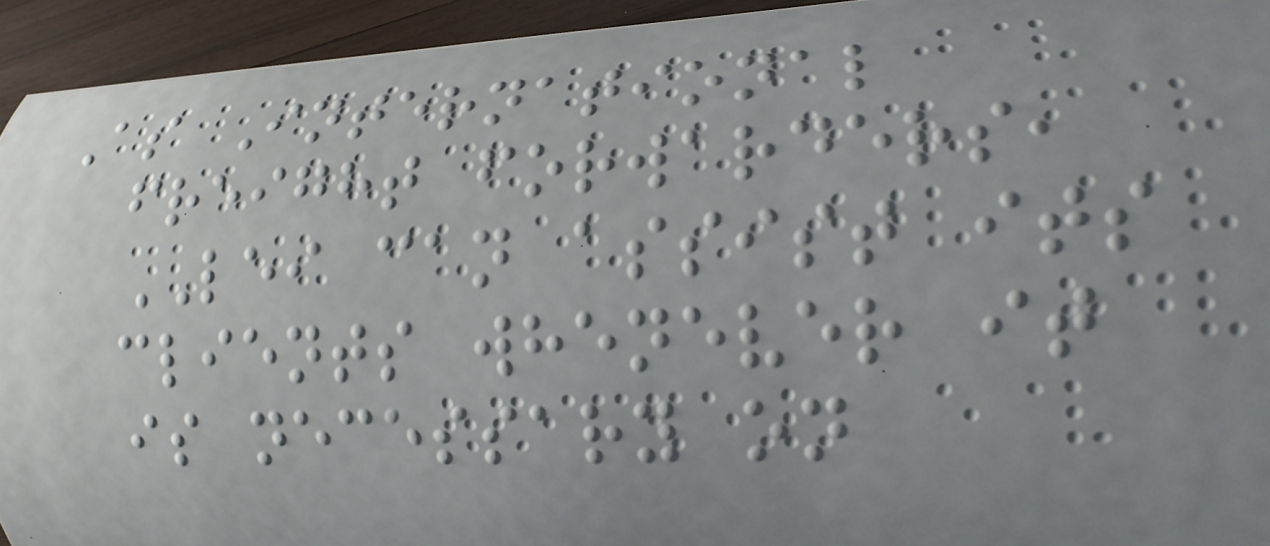As International
freight forwarders,
LEI can assist its
clients whenever it
is necessary on
